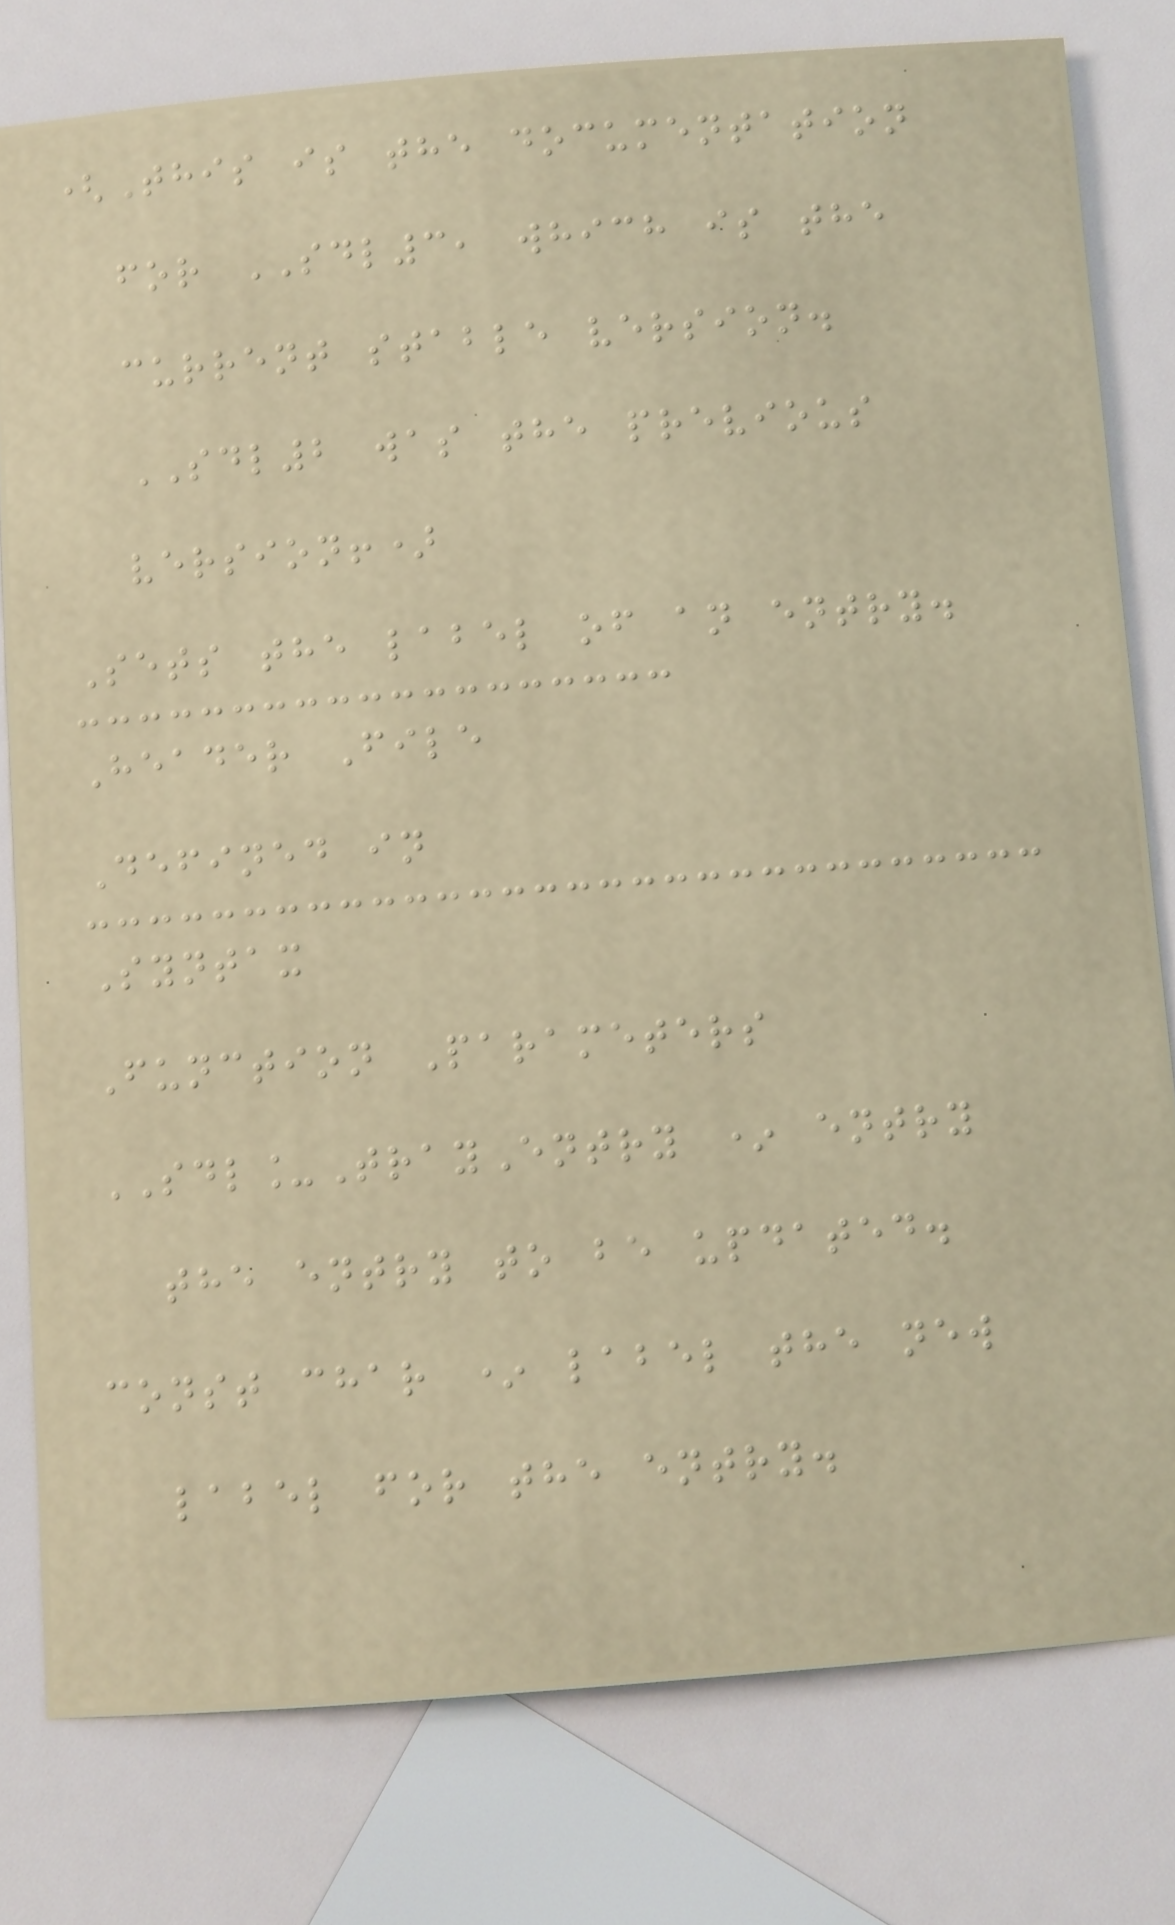(This is the documentation
for SDL3, which is the
current stable version.
SDL2 was the previous
version!)
Sets the label of an entry.
Header File
Defined in
Syntax
Function Parameters
SDL_TrayEntry * entry
the entry to be updated.
const char * label the new
label for the entry.
